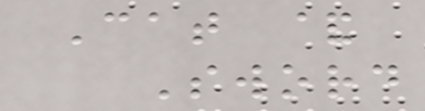Cat &
Sword
